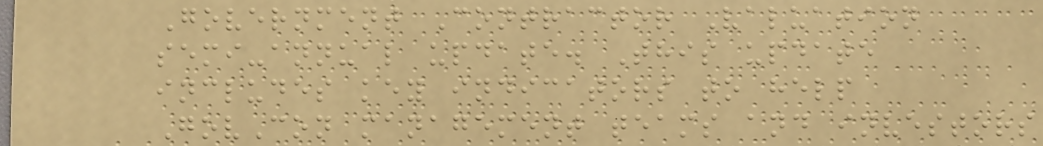Government Contractor Valuation
semi-annual update. This update
includes key indicators to help
GovCon management teams and investors
